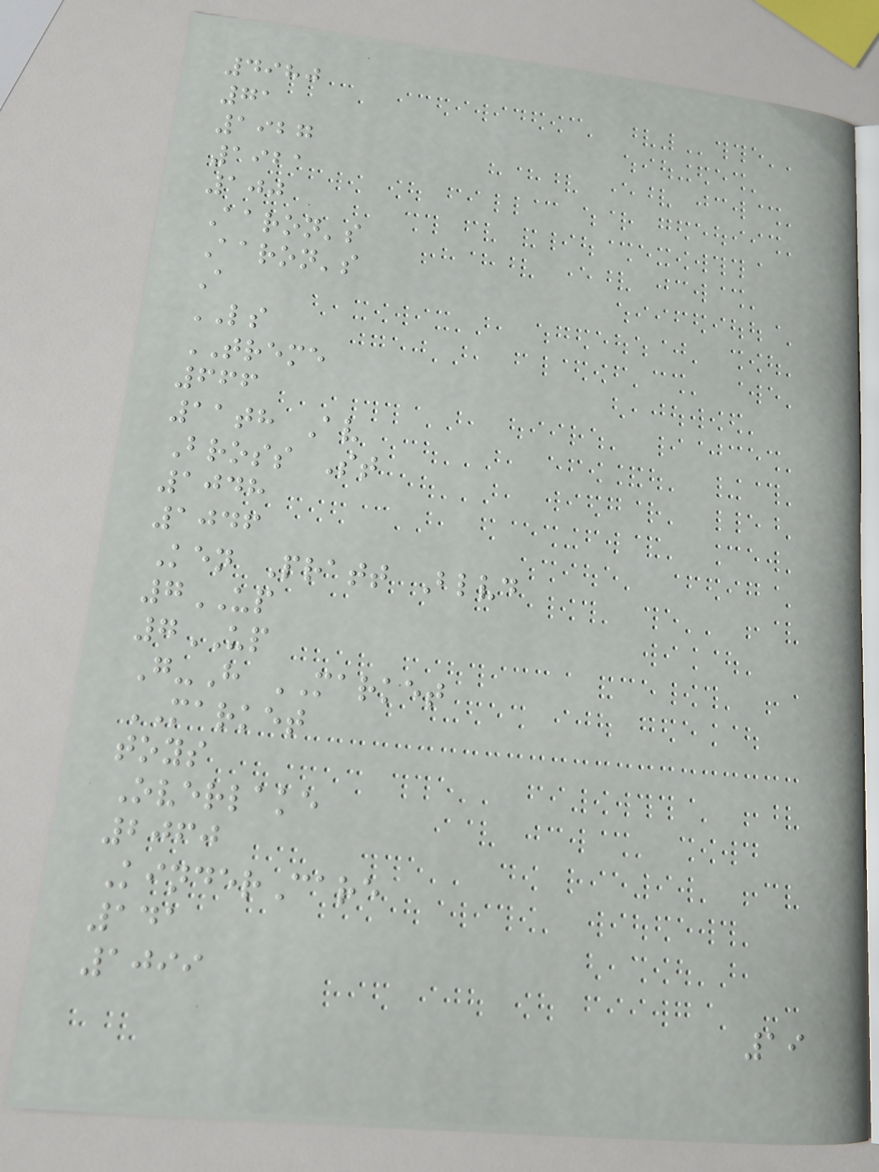4980
71
1927
1921
100
Aaron's
Aaron's
A
LS
TREME
666
11th Av
Bross St
1048
1046
Ken Pratt Blvd
7UP
7UP
G-H MARKET
MARKET
toys
Overlake
2060
KinderCare
141
1099
19
